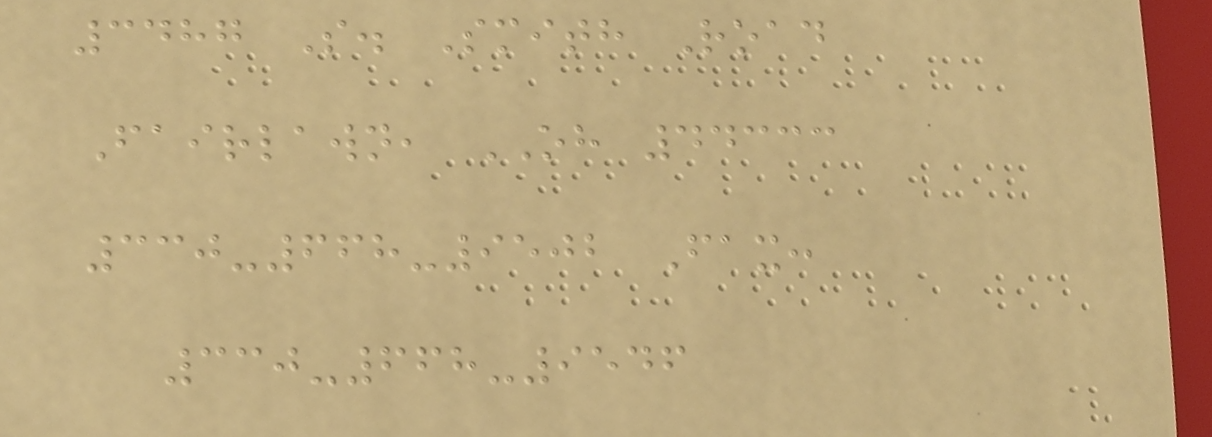3487 S. Smith Road
Fairlawn, OH 44333
330-668-9502 Fax:
330-668-9546
